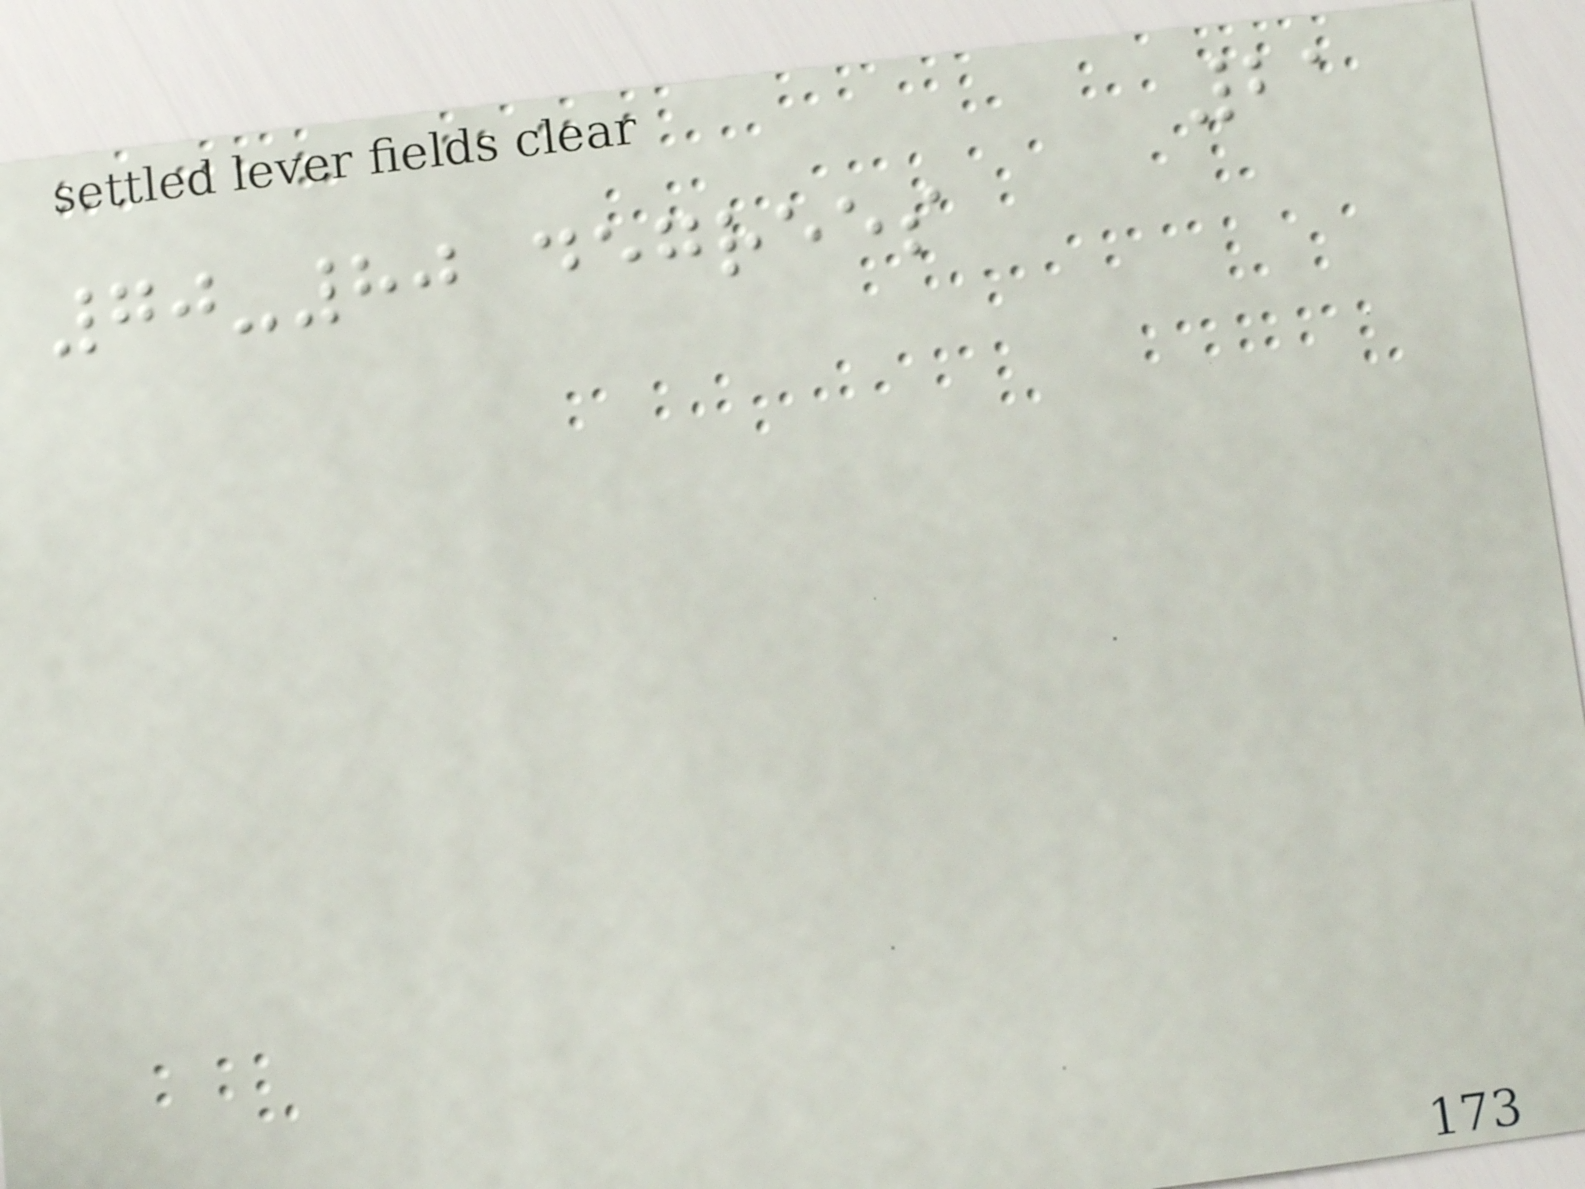21
70-80 degrees
